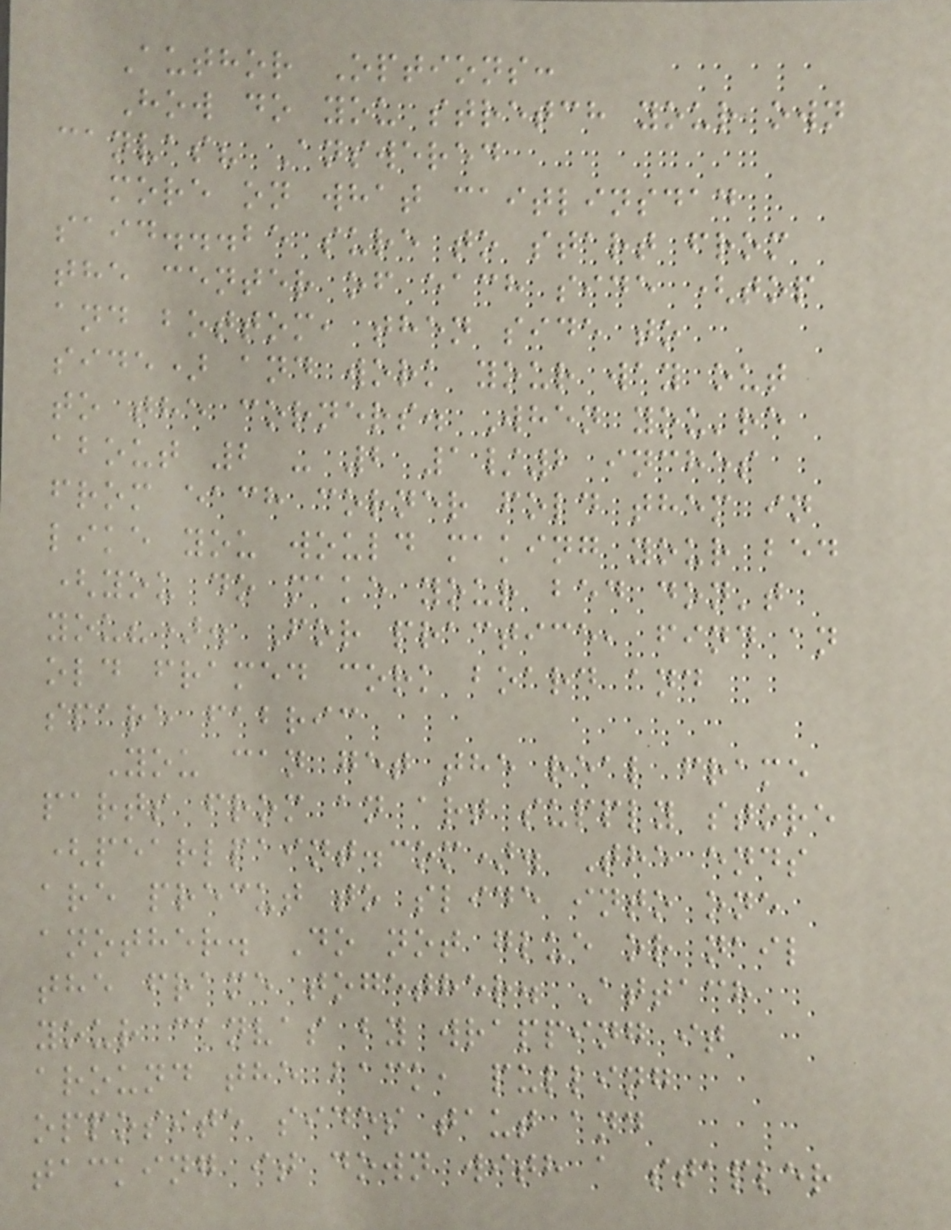Author Options:
How do you stretch your own
canvas? Answered
more on what caitlinsdad
said...be sure to start from
the center of each side (top
and bottom, then side to
side) and work your way out
to the corners. When you're
about 2 - 2 1/2 inches
from each corner fold them in
like you would making your bed
(you do make your bed don't
you?). For practice, find an
old framed cork board and
spare fabric
You can get the real frame
parts from an art supply store
(pearlpaint.com). The ends
are precut to slide into one
another. Do not glue or nail
the frame together. Attach
your canvas by wrapping it
around the back, pulling
opposite sides taut and
tacking it down with a stapler
